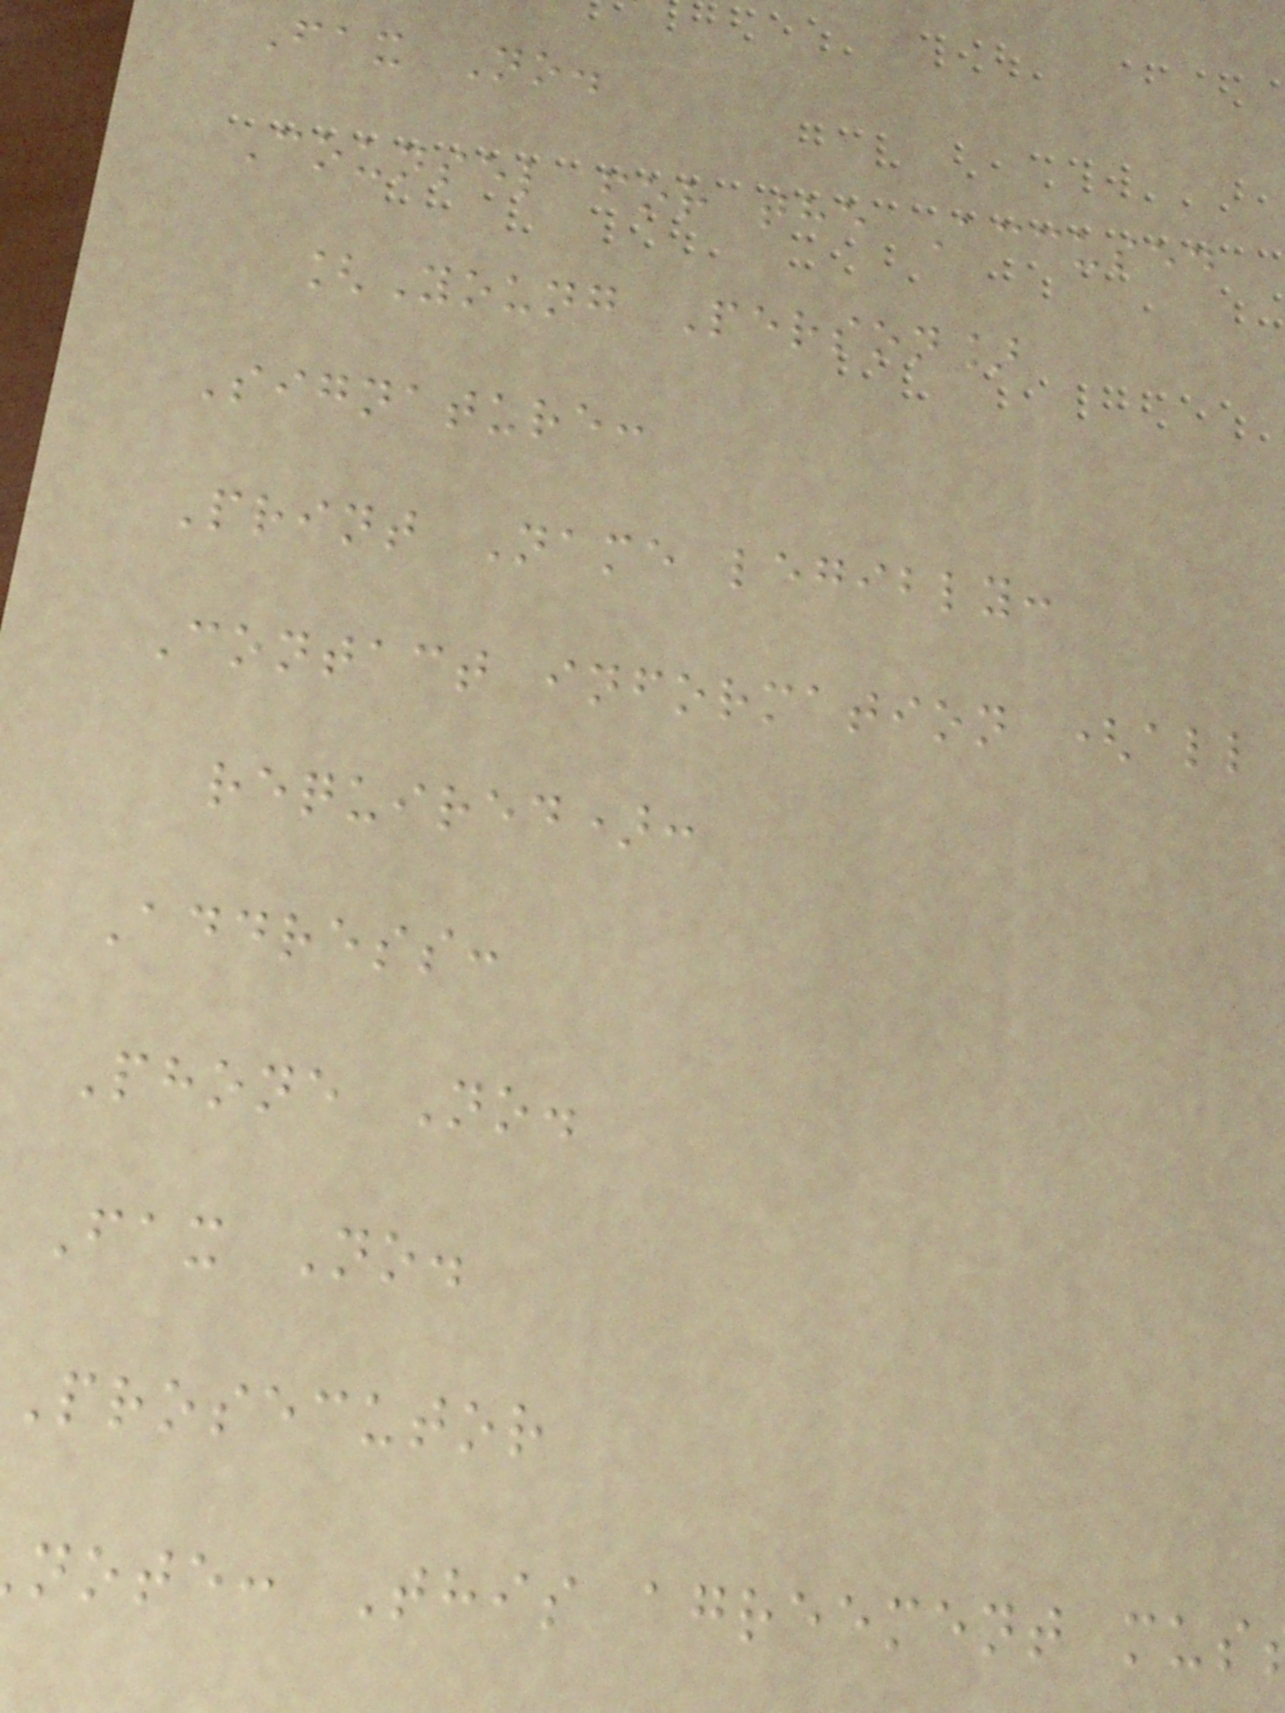Fax No.
Counsel for the Accused
[Young Person]
Signature:
Print Name legibly:
Contact information (all
required):
Address:
Phone No.
Fax No.
Prosecutor
note: This agreement mus
